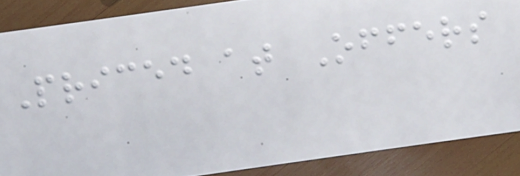Priced at Offers
